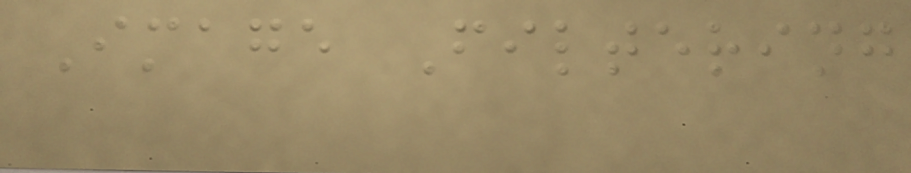Image Filtering
